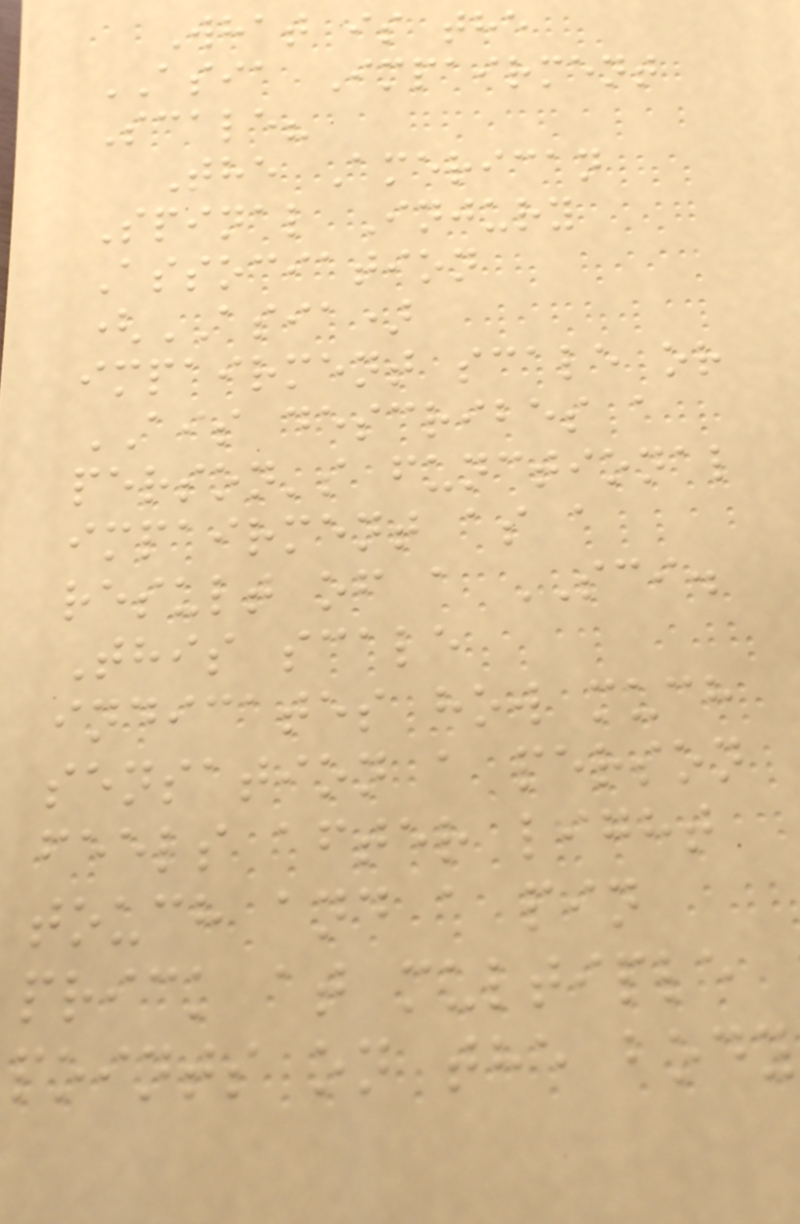What is the
ASIA Impairment
Scale?
The American
Spinal Injury
Association
(ASIA)
impairment scale or
AIS describes a
person's functional
impairment as a
result of a SCI.
This scale
indicates how much
sensation a person
feels after light
touch and a pin
prick at multiple
points on the body
